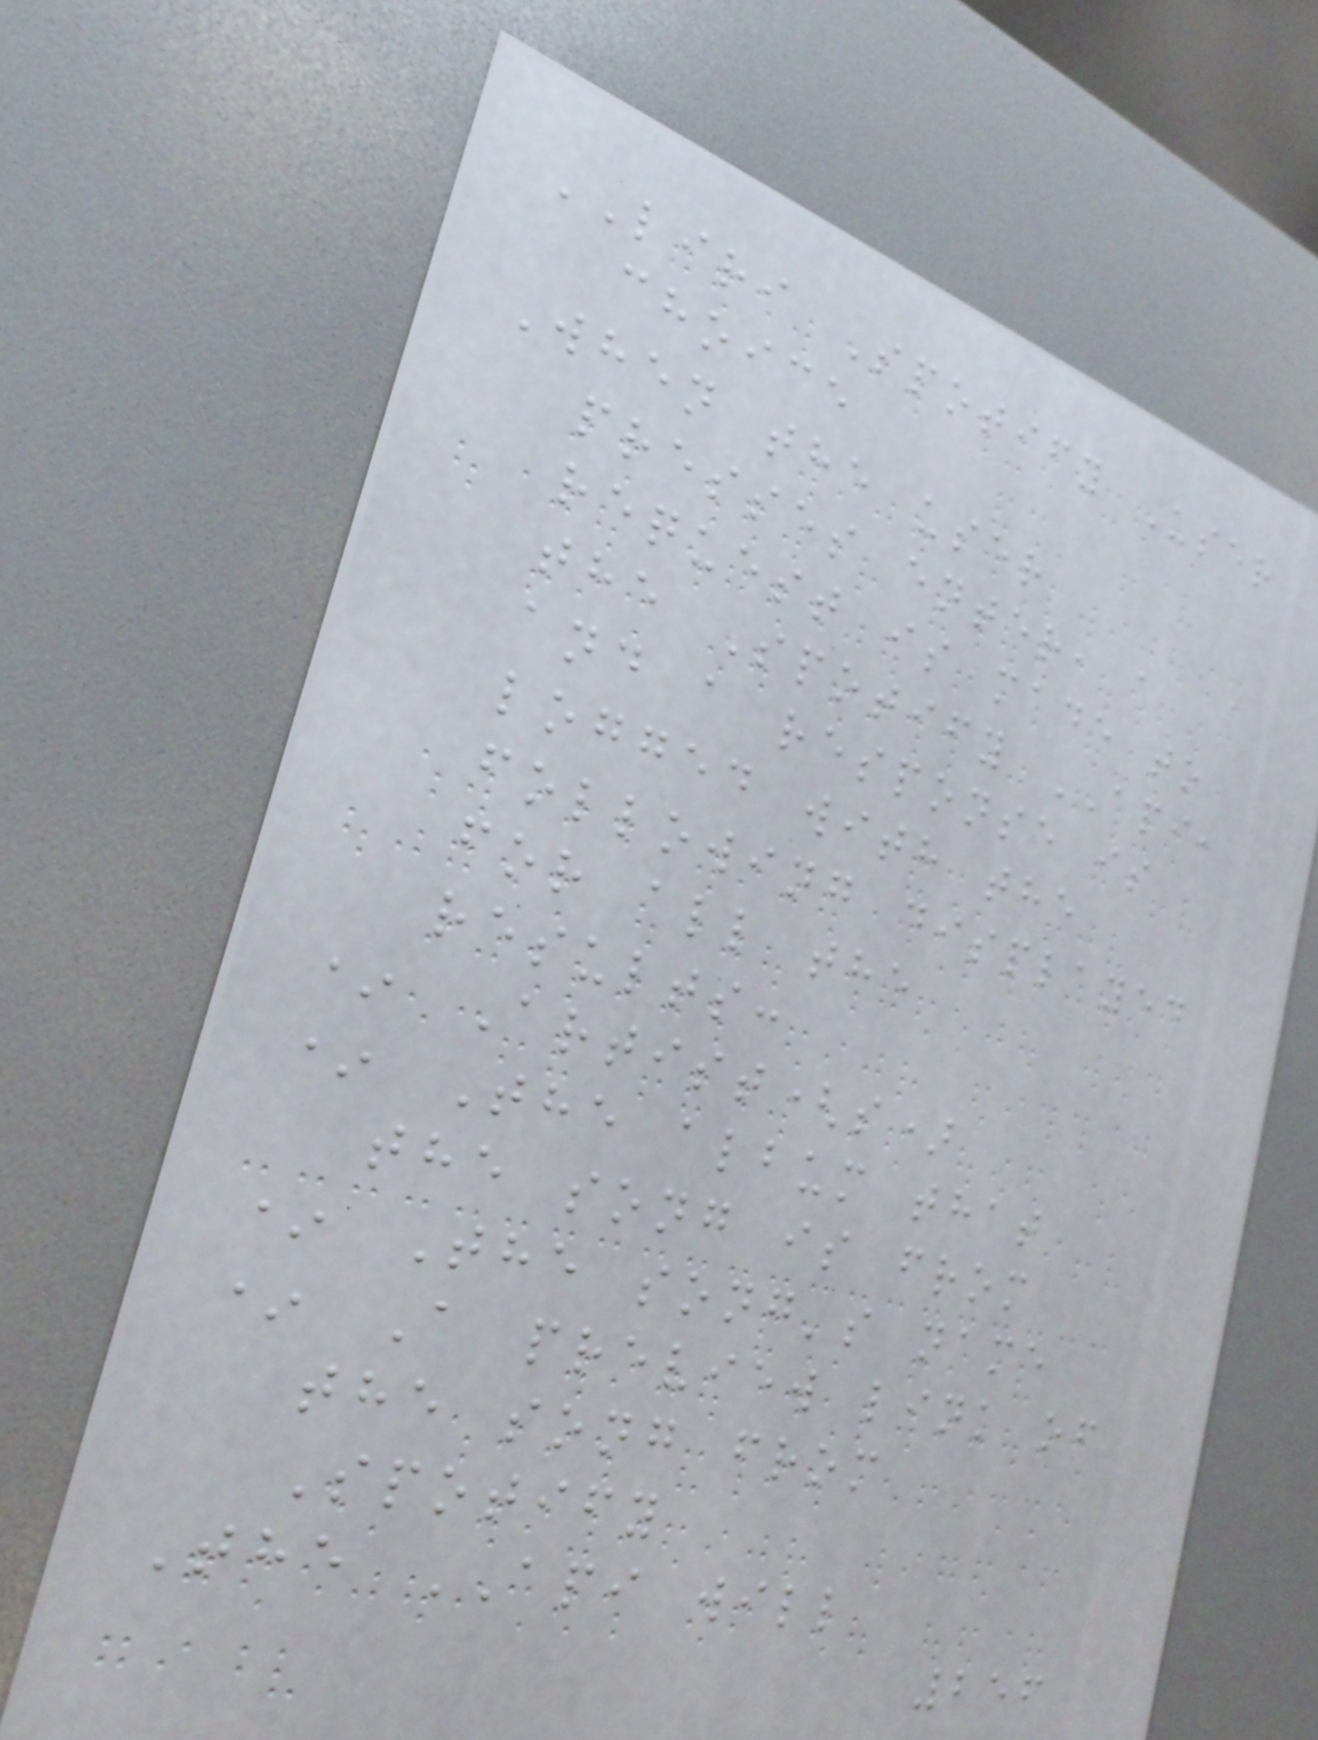LIRI Spotify User
choice
When the user
presses enter, a
request is made to
the Spotify API,
and a response is
logged with the
following displayed
for all the
results:
* Artist(s)
* The album that
the song is from
* The song's name
* A preview link of
the song from
Spotify
The API will
256
